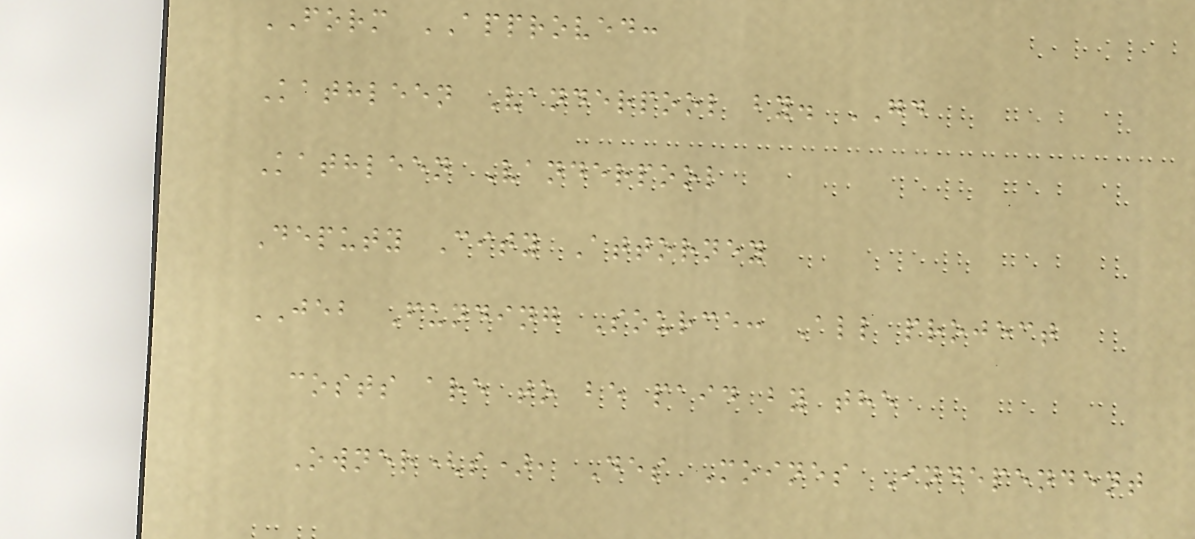FORM APPROVED:
Kathleen Vanderpool by. GD
Kathleen Vanderpool
Deputy City Attorney
JEB Funding Source: All project
costs are to be paid by the
Owner(s), Des Moines Independent
